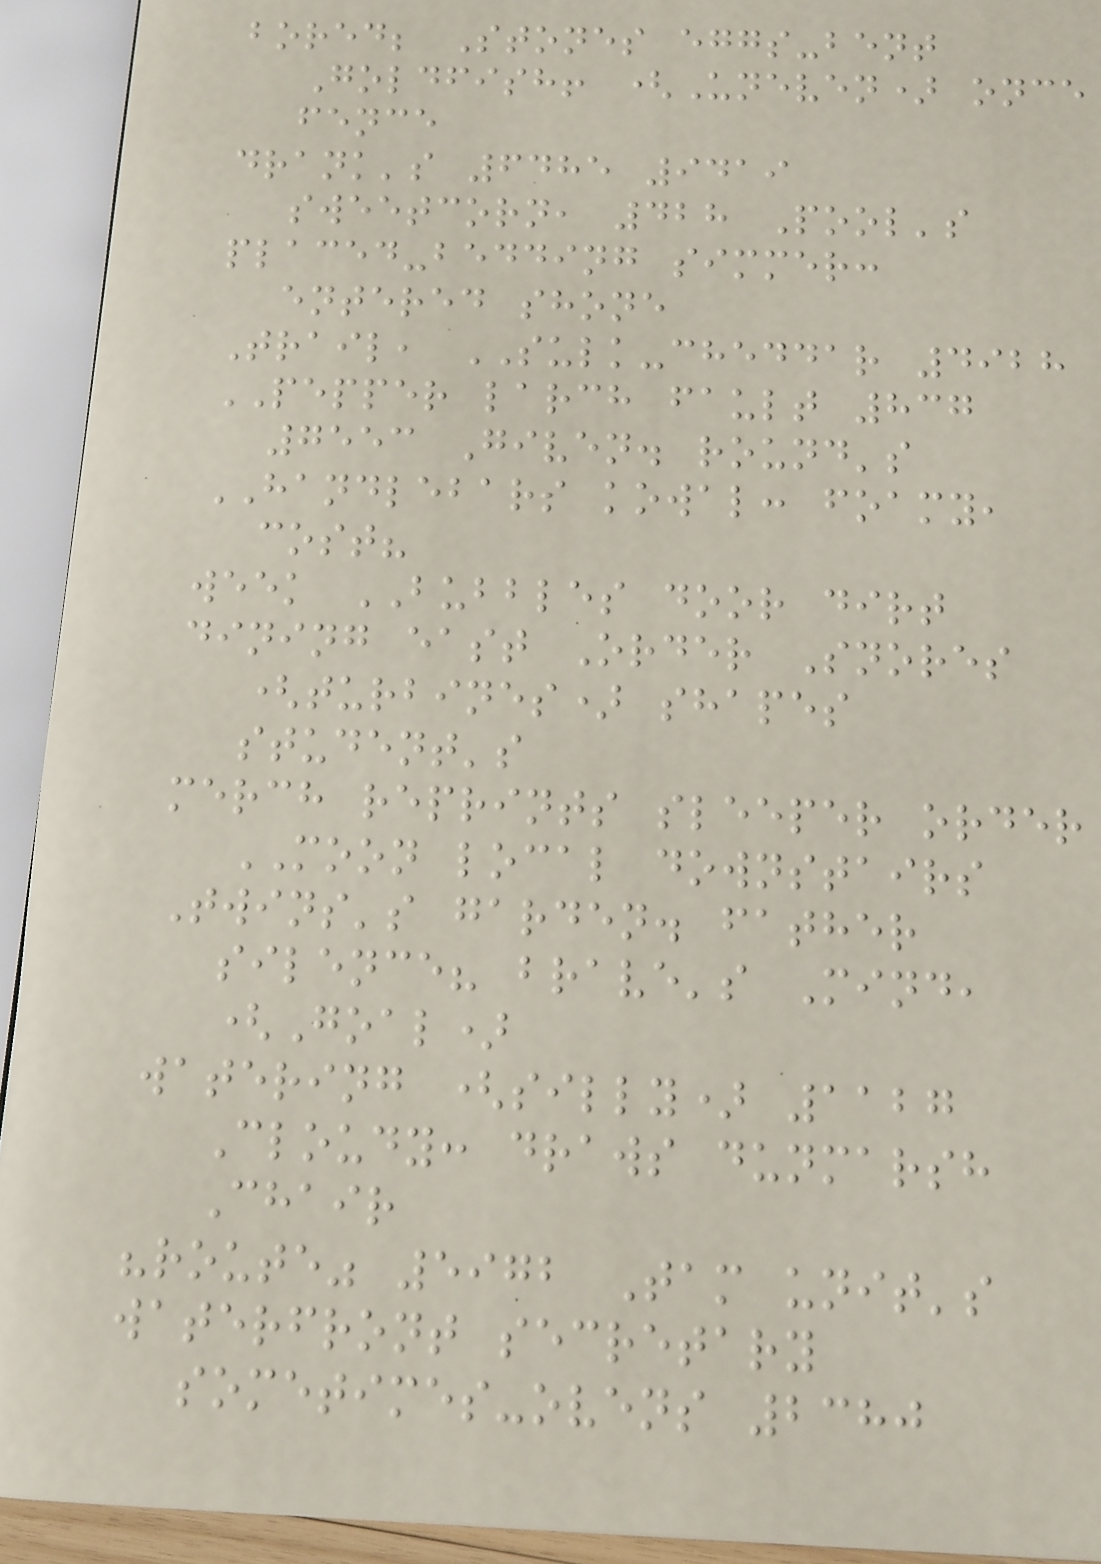bored; Stones eggs-bent
Goldfish! (Uneven) once
fence
drank's 6485 9419
sweetcorn, 428 Pool's
placed-bedding simmer:
entered shone
Trail, SULK-cheddar 4928
PEPPER larch fault 837
7553 Given. round's
HANDLEBARS kowal: foamy,
cost?
week BUBBLES door dirt
dining east Order Snores
(turbines) shapes
student's
merch reprints sleeper order
MOON local downstairs
Twins's garden. father
silence? brave's Mind,
(Goal)
watering (silly) 1127
Cloudy: draws dunmarsh
Chair
"route" 5972 Tam unit's
waterfront secretary
sometimes-ovens 2380
